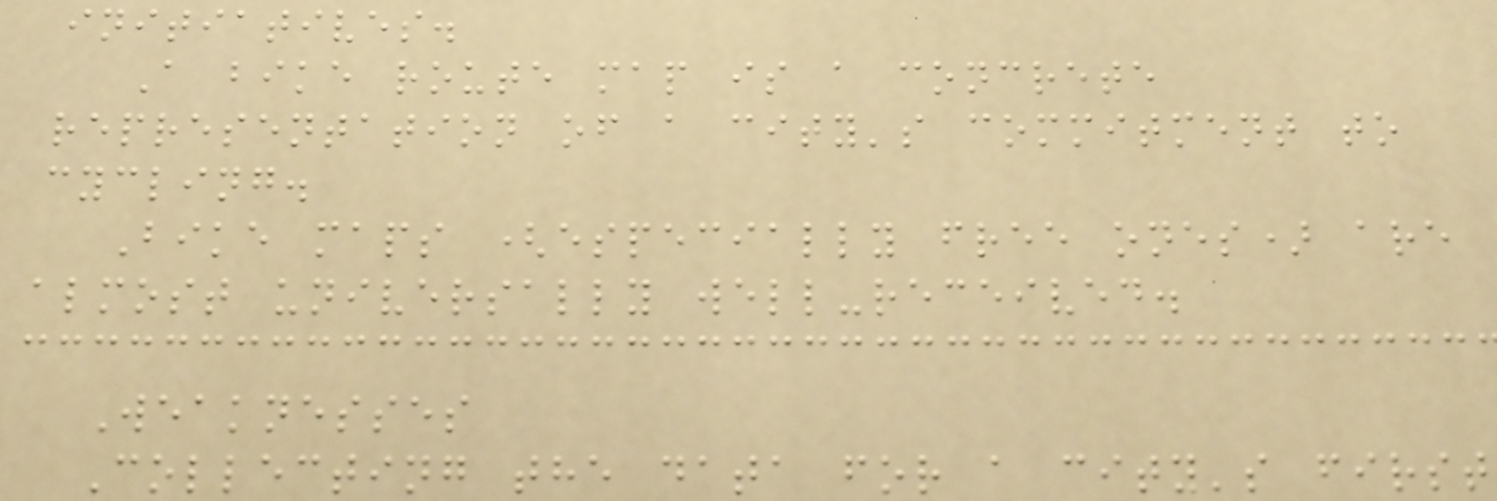initiatives.
A bike route map is a concrete
representation of a city's commitment to
cycling.
Bike maps (especially free ones) are
almost universally well-received.
Weaknesses
Collecting the data for a city's first
